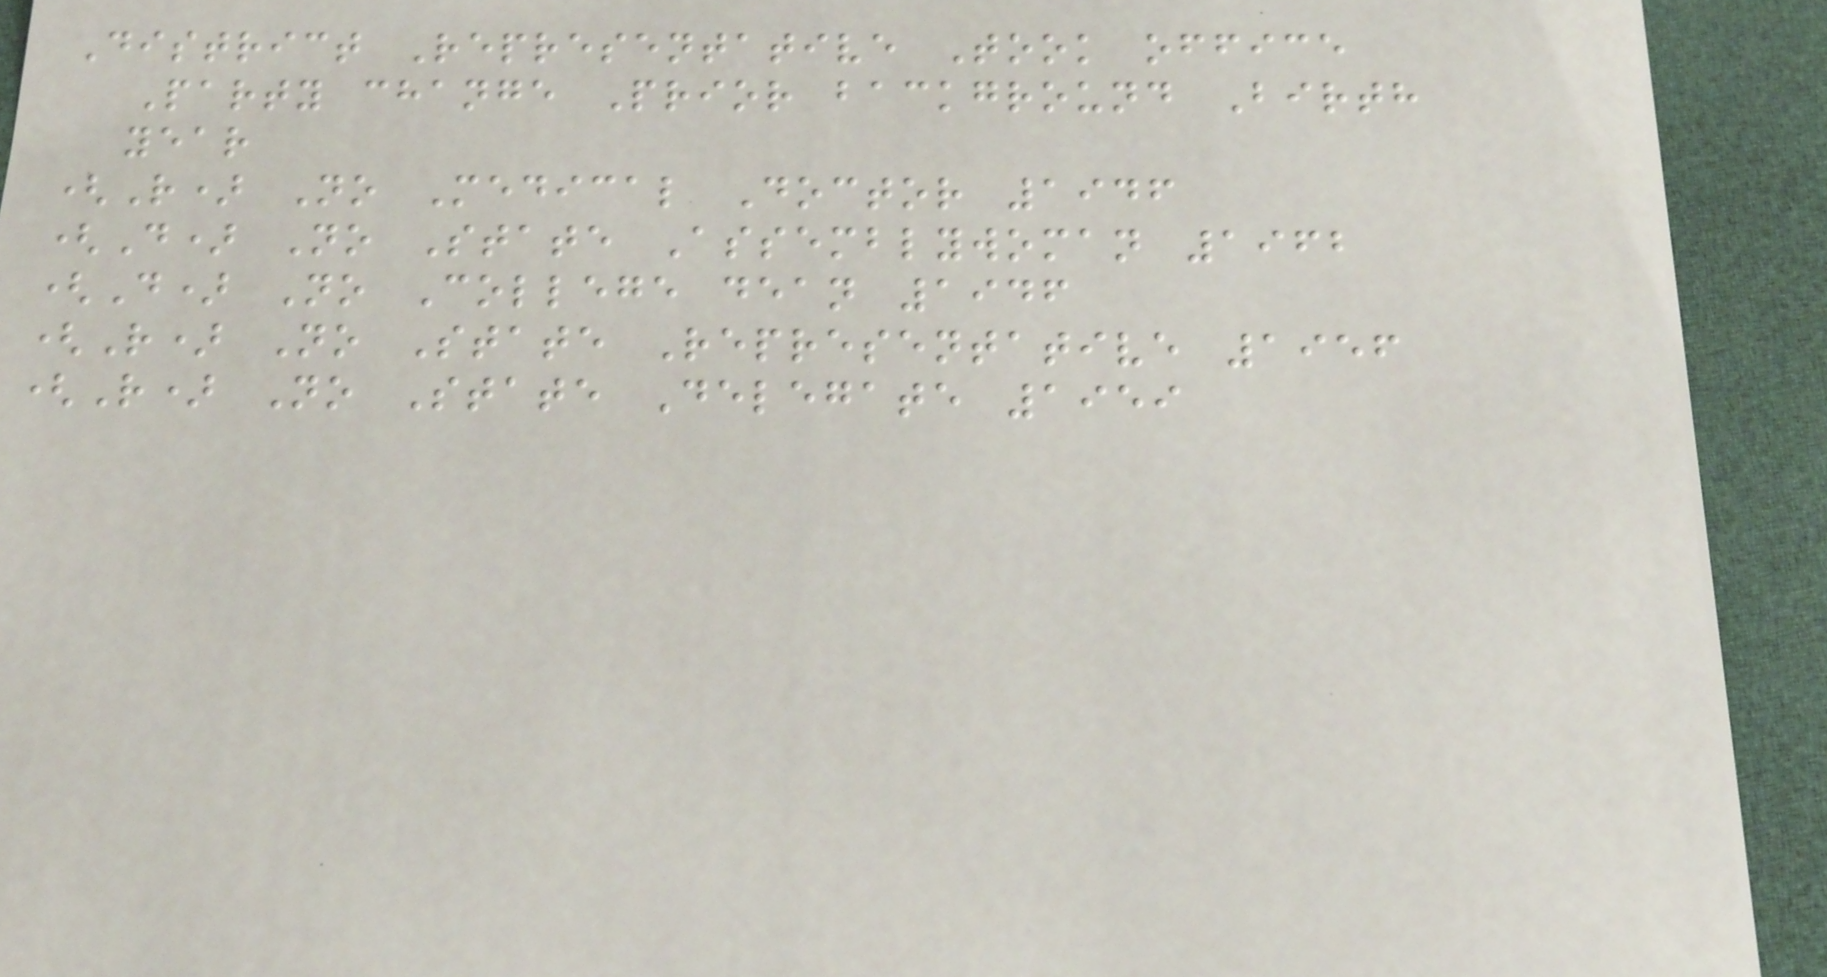District Representative Took office
Party change Prior background Birth
year
(R) No Medical Doctor 1946
(D) No State Assemblywoman 1962
(D) No College dean 1946
(R) No State Representative 1956
(R) No State Delegate 1959
